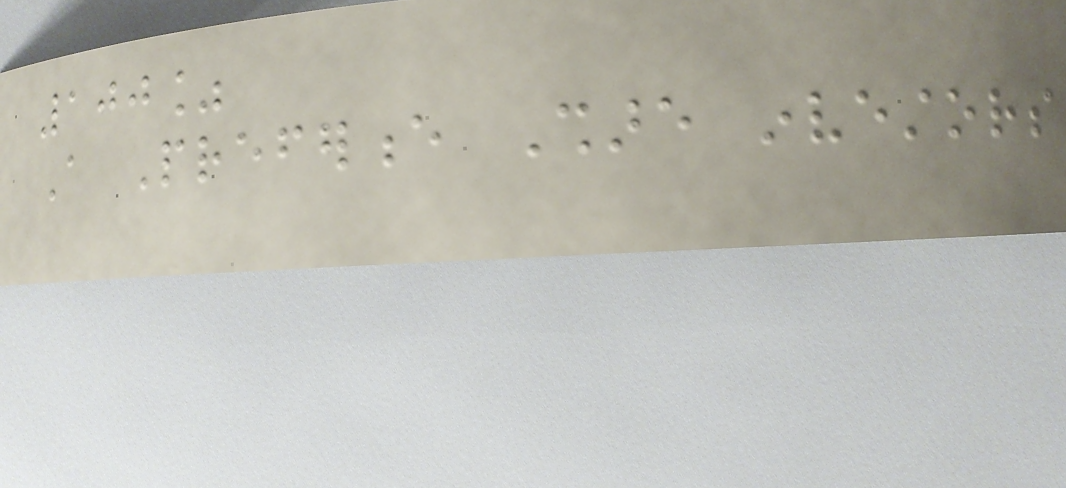100%
A Preference Share investors
